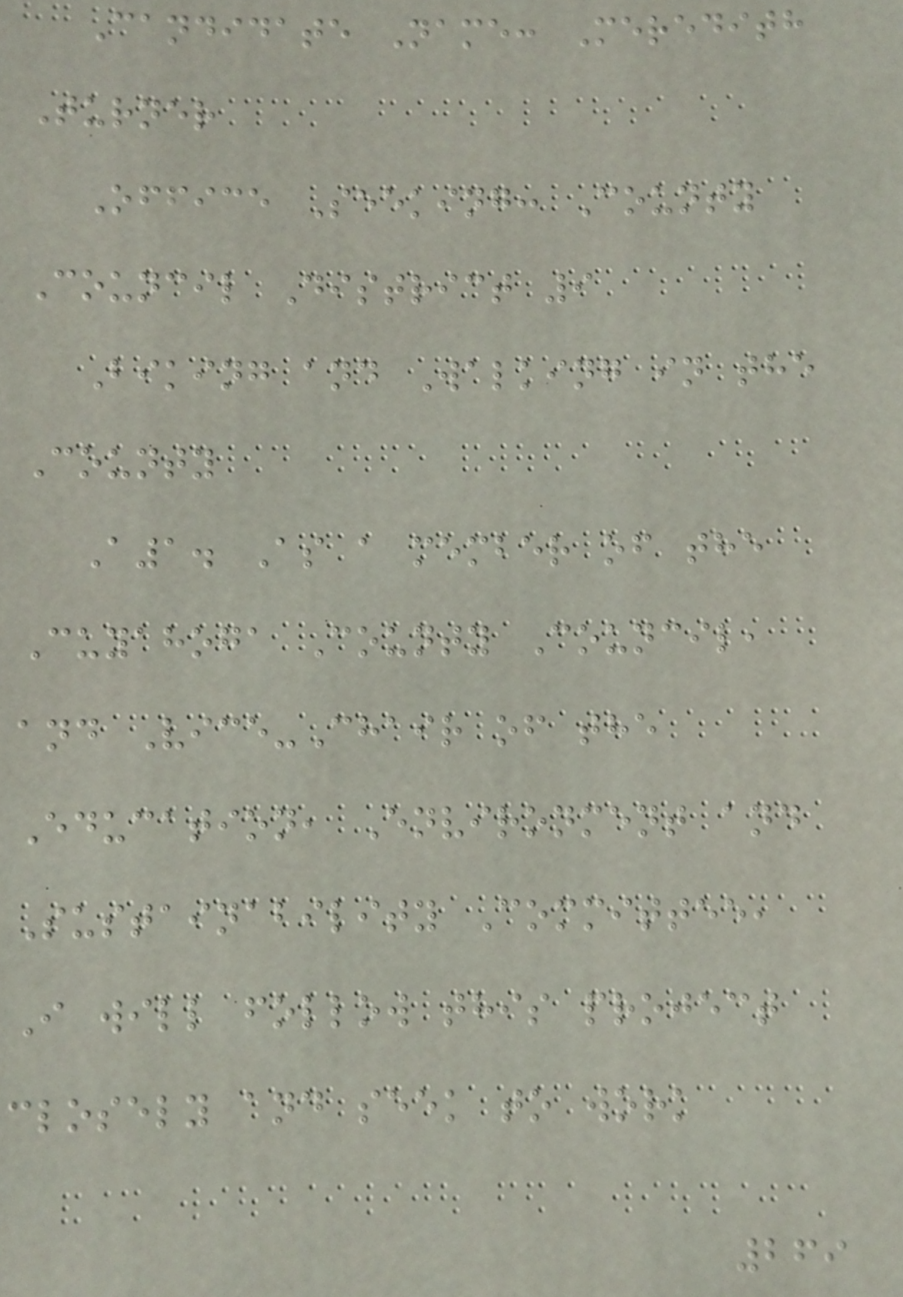Candidate Name: Meredith
Turner
Office Seeking: County
Council District 9
Biking and Walking in the
County
A1. As a member of the
Cuyahoga County Council,
and Vice-Chair of the
Education, Environment and
Sustainability Committee,
I will follow this project
closely and seek to work
269
